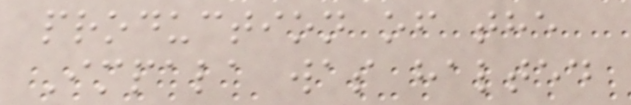production of the
Impala was halted
